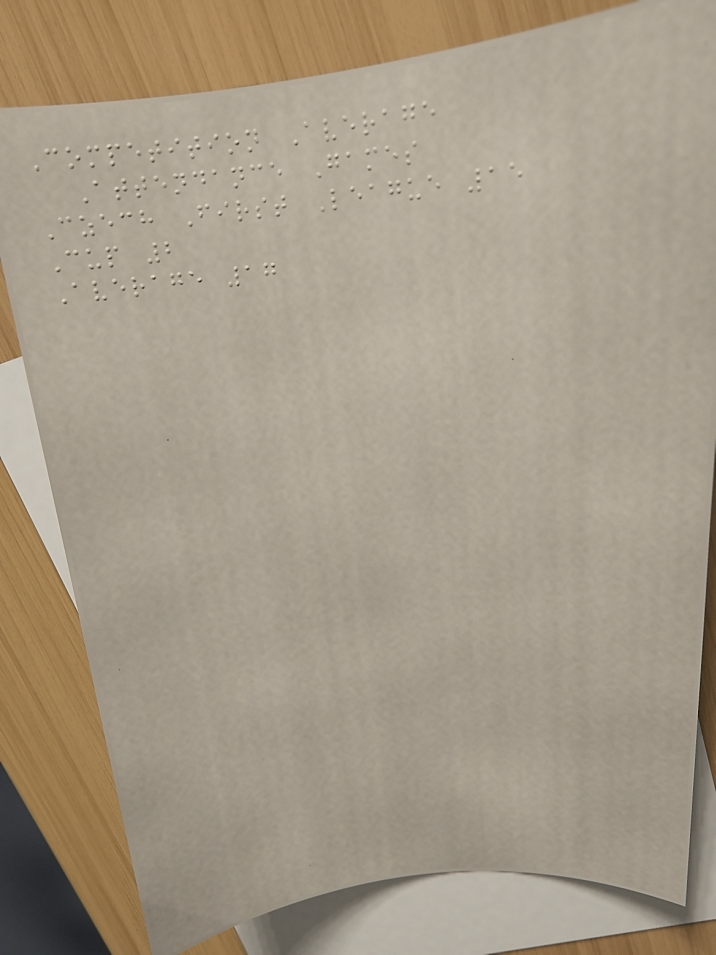Competition Average
Attendance Games
Czech First League 15
Cup 2
Average 17
